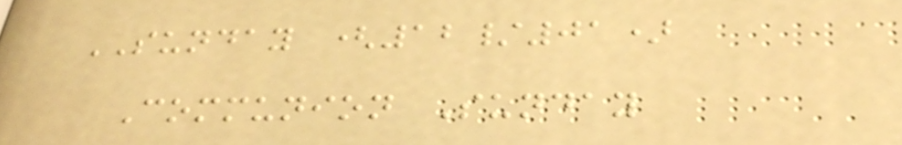SUNDAY (12/01)
Communion Sunday
